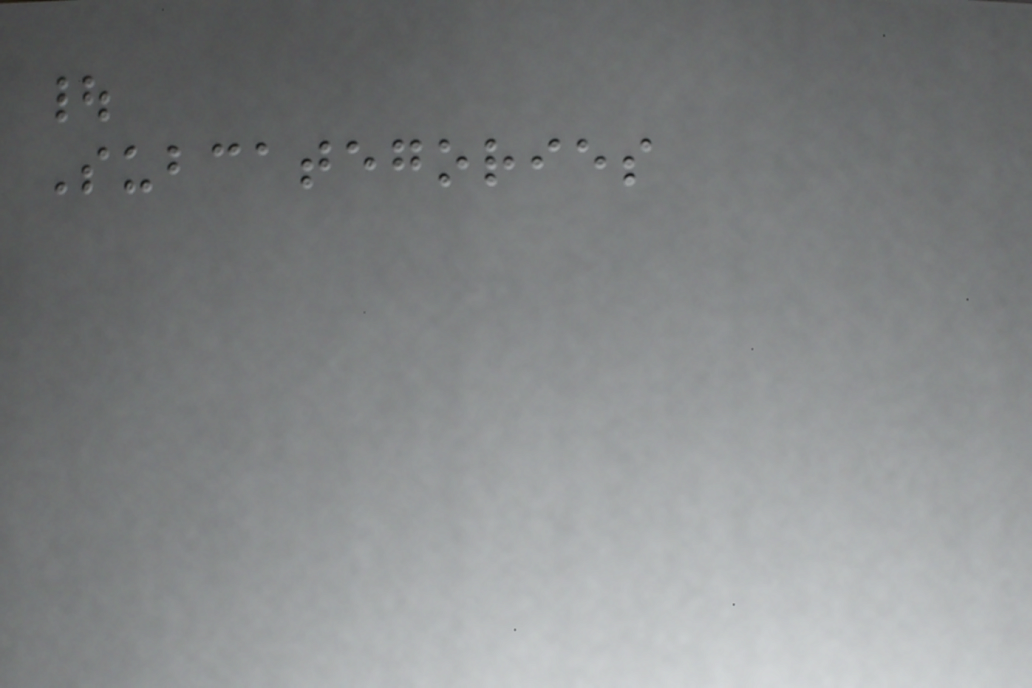|
Subcategories
